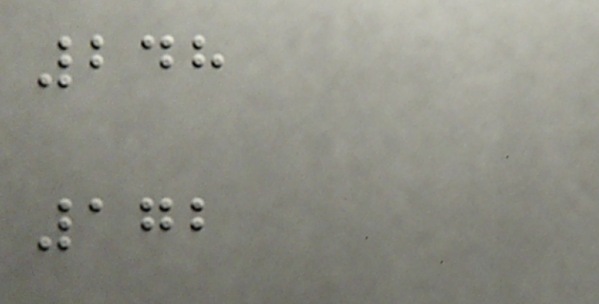248
172
